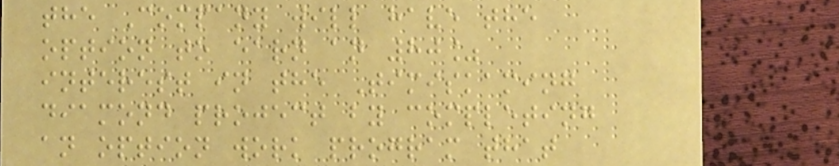the Company will have the
option to earn an 80%
interest in the Timiskaming
diamond project by completing
an option work program that
